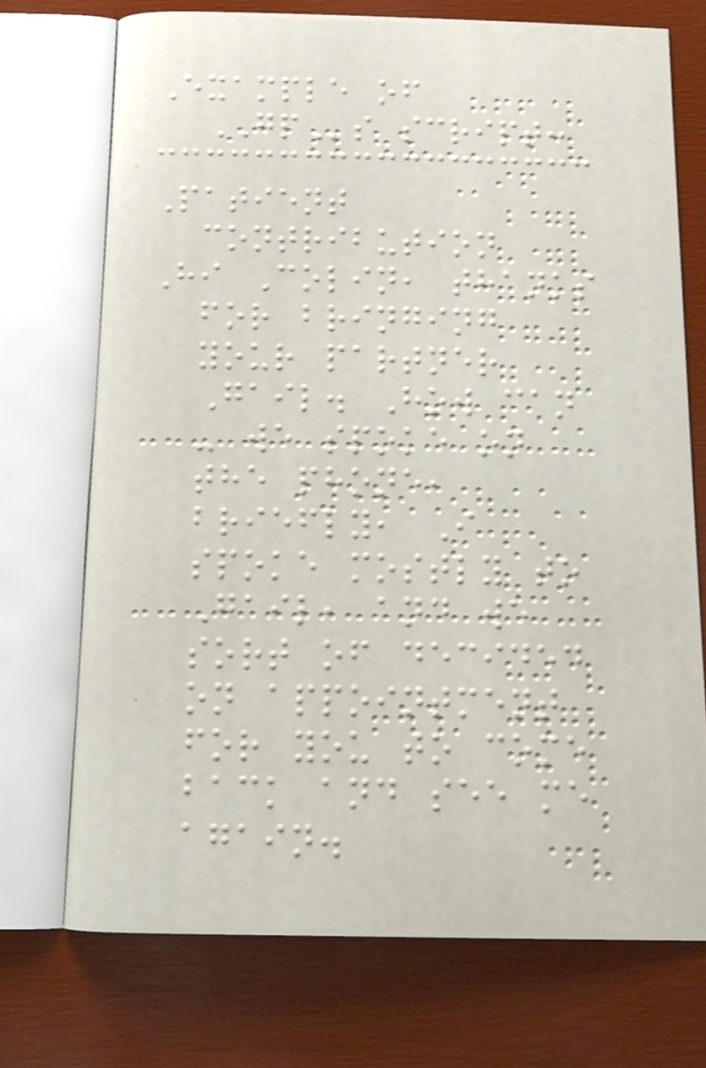Example of
GPs script:
Patient
contribution
Hi Colin, thanks
for bringing
your partner
Gail. How can
- we spoke on
the phone,
briefly, I
spoke mostly to
Gail, and we
sort of decided
on appointment
for you to come
back and see me
again.
